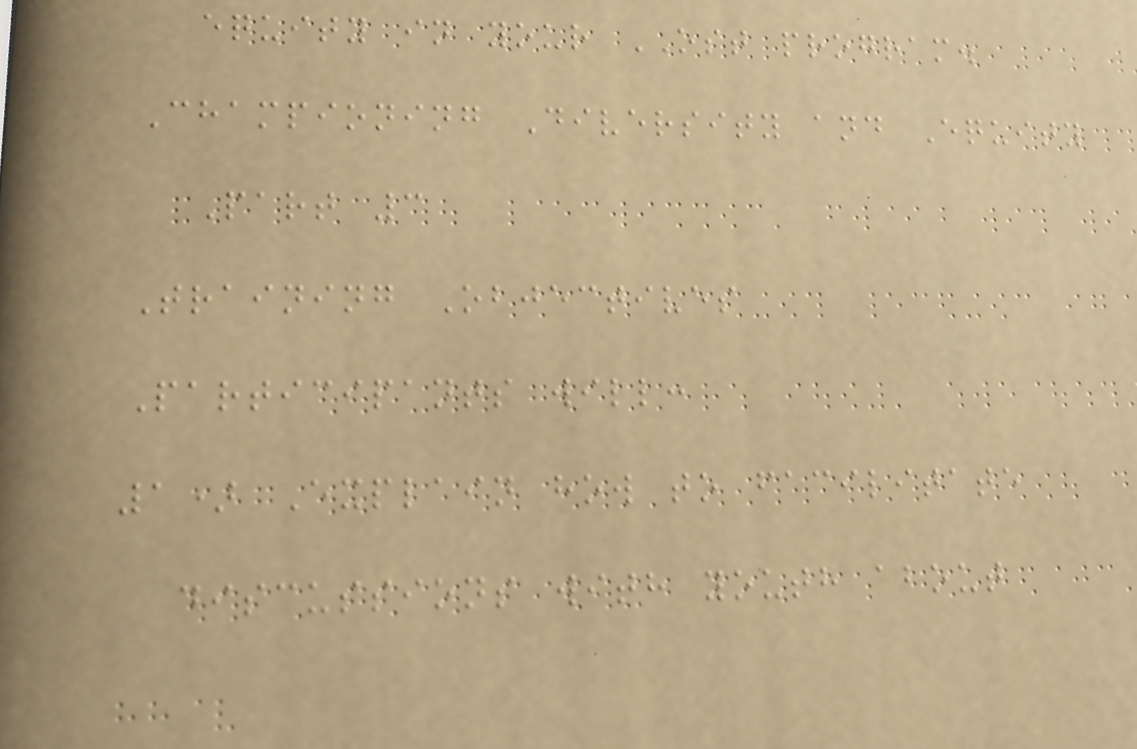equity in your OST program.
Championing Diversity and Equity
Part 3
Training Objectives
Participants will:
1) Explain how to facilitate
discussions with youth about
